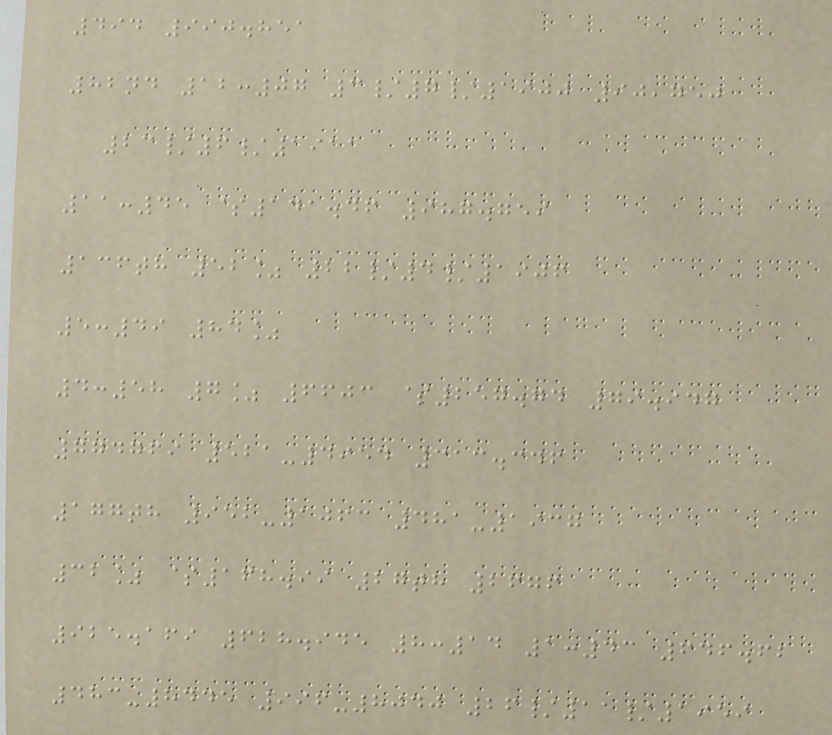494 990.851
82nd 12:07 3/7/1900 90,750
23/6/1911
11:45 $141.46 987.759
136th 52% 22/4/1906
5:49 84%
4:58 7% 6603 $257.74 79.947
774769 521-4954 313.346
177th 952-1063 481-1937
32% $168.99 27th 2676
925.169 628.945 8:14 1:43 646.62
483-8445 996-8040 26/11/1959
